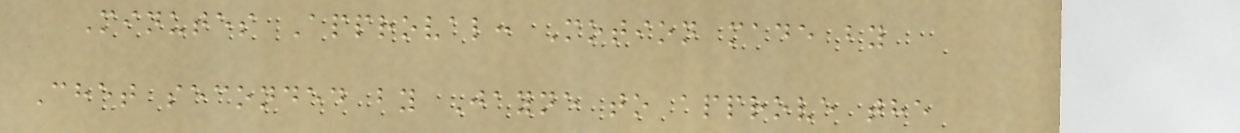Minutes Approval: Motion made by
Chet seconded by Jayne to approve the
